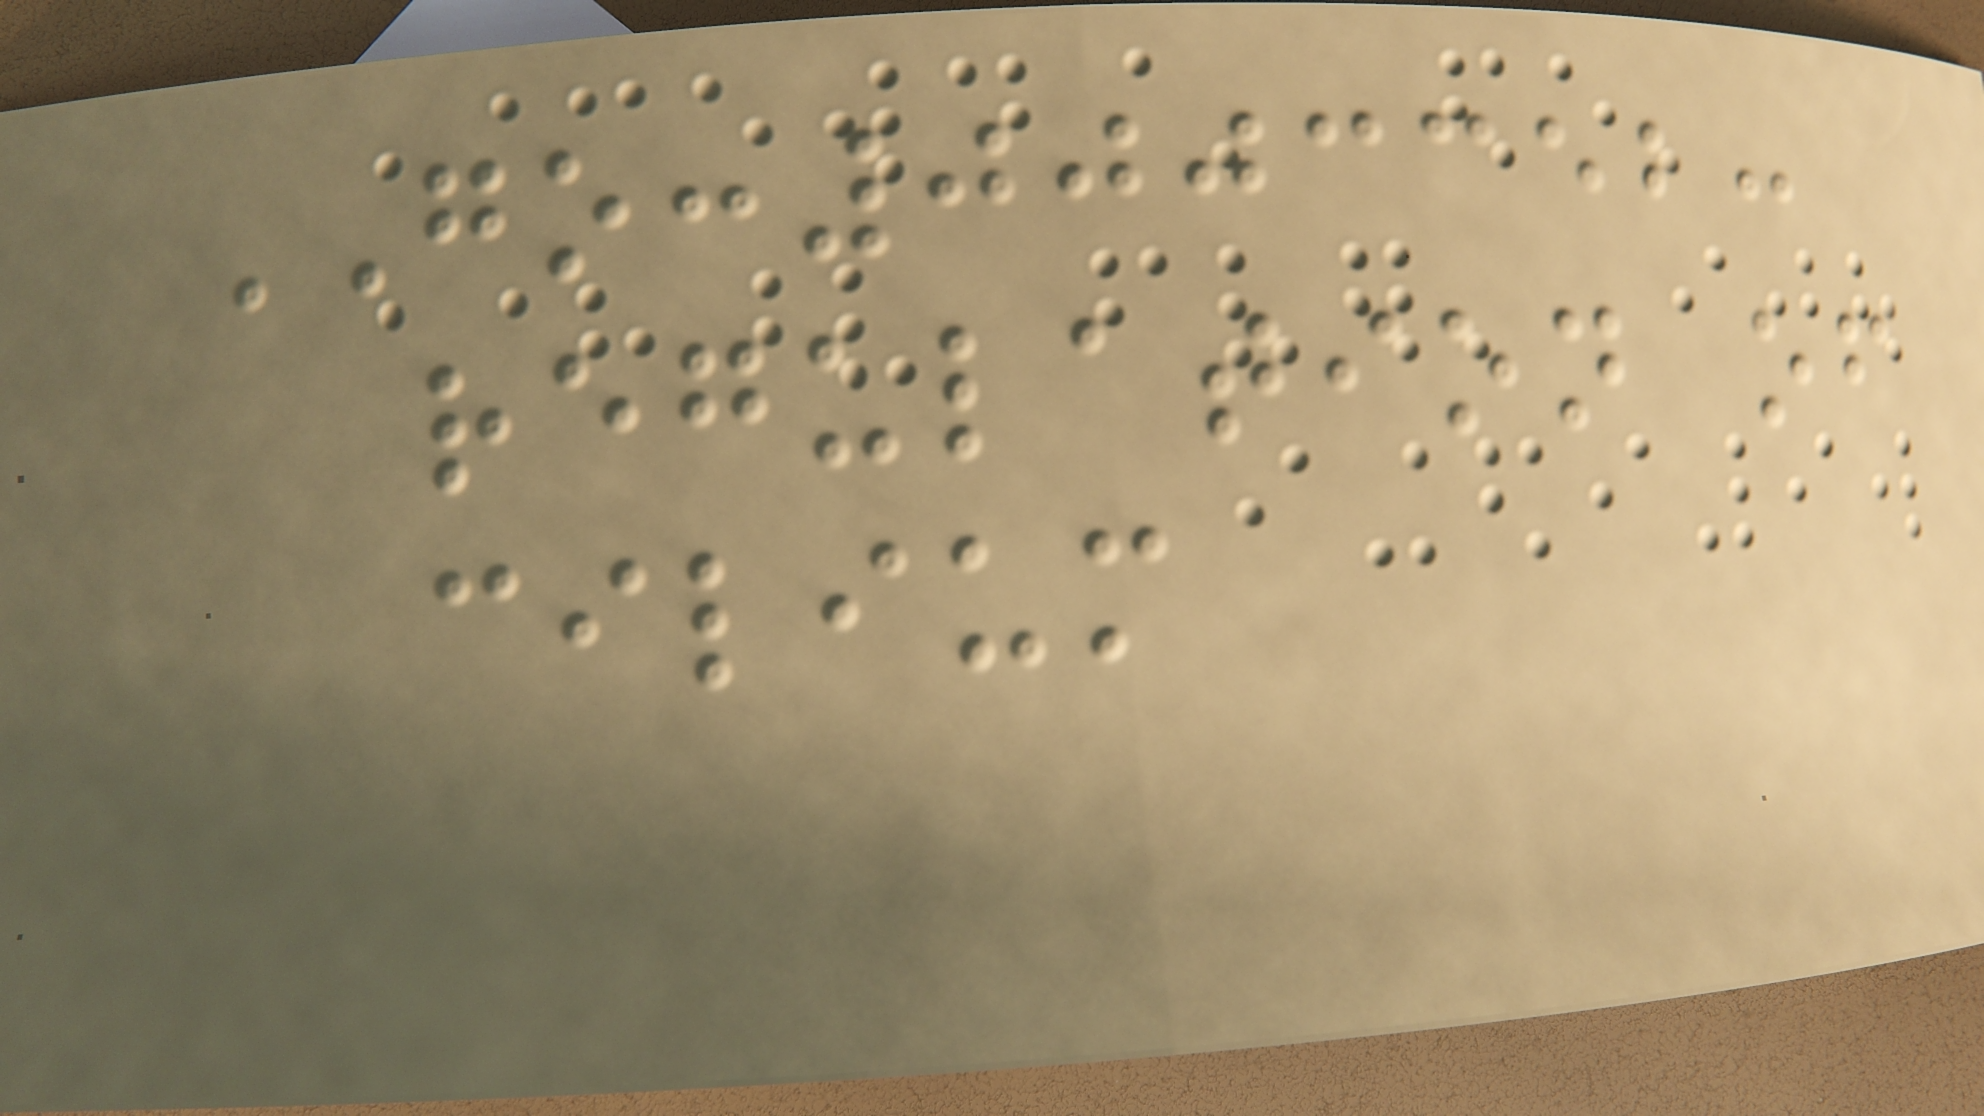GO:0003352:
regulation of
cilium
